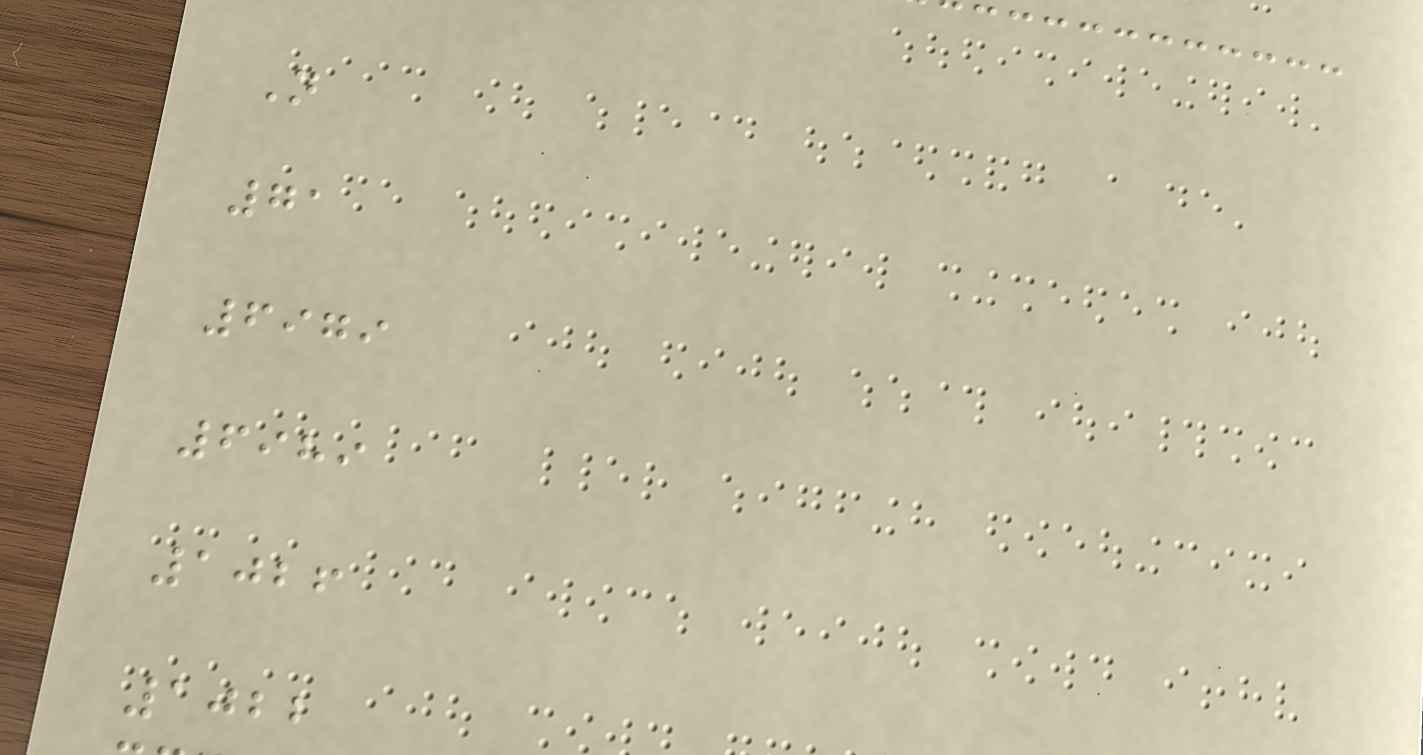N
71
6979
6989
1026
1022
